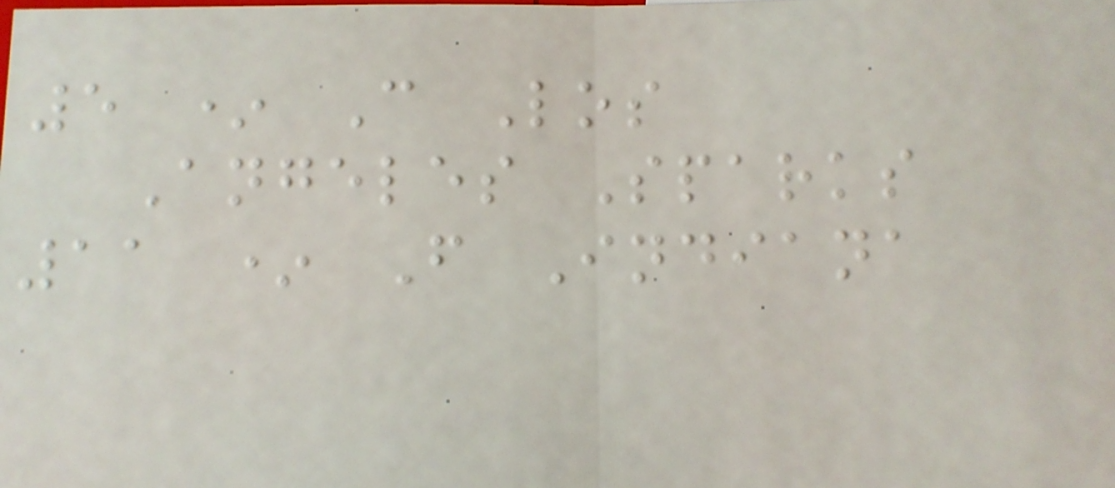5 * C Los
Angeles Sparks
11 * F Indiana
